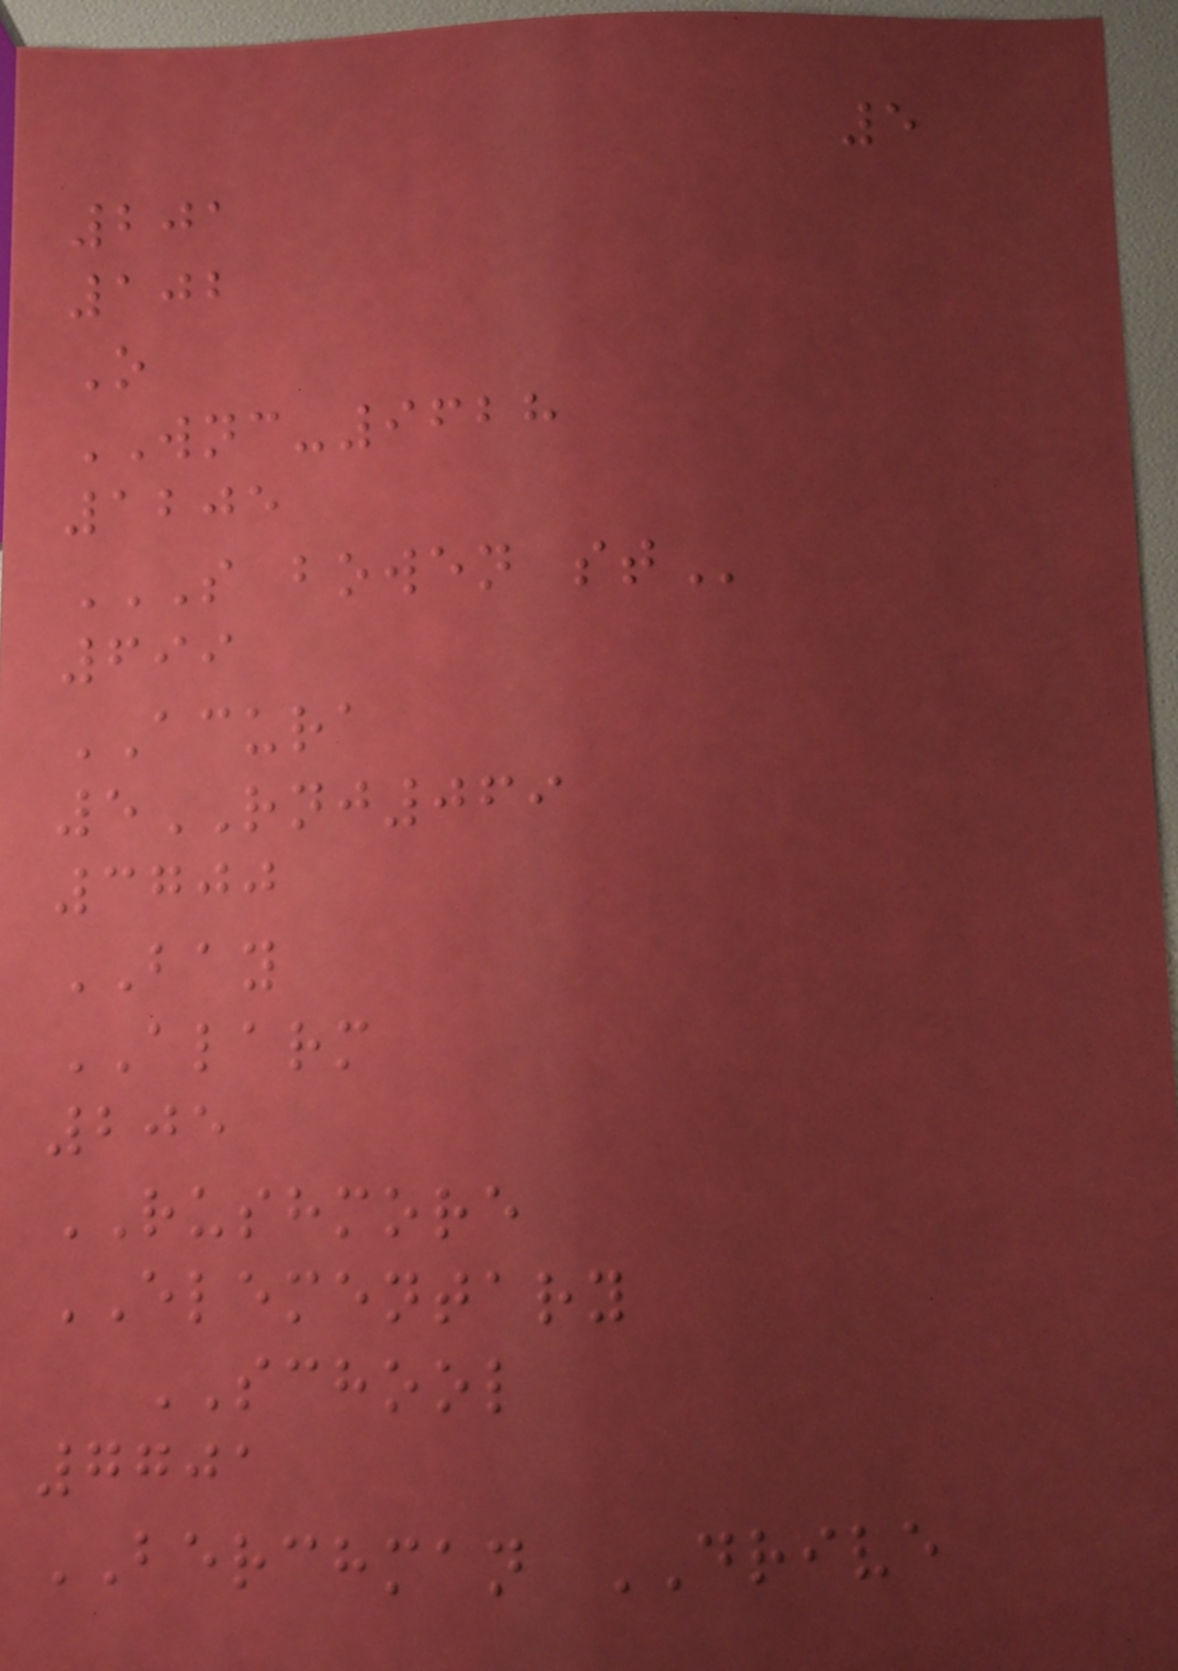5
201
102
O
WNC-9628
1205
S BOWEN ST
699
ACURA
5RNJ069
3700
BAY
ALARM
205
RUSHMORE
ELEMENTARY
SCHOOL
7701
BERCHMAN DRIVE
